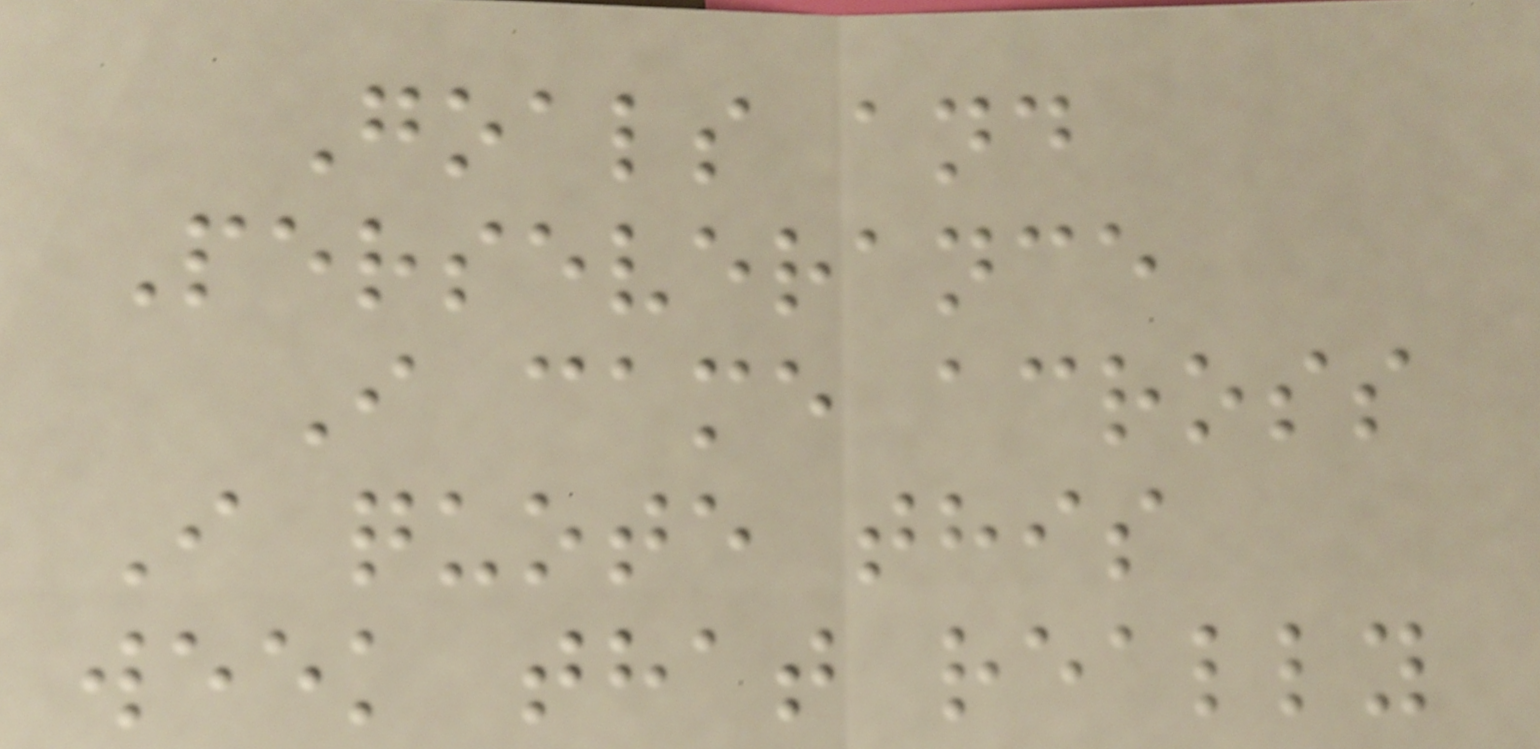Goals and
Perseverance
I came across
I quote this
week that really
